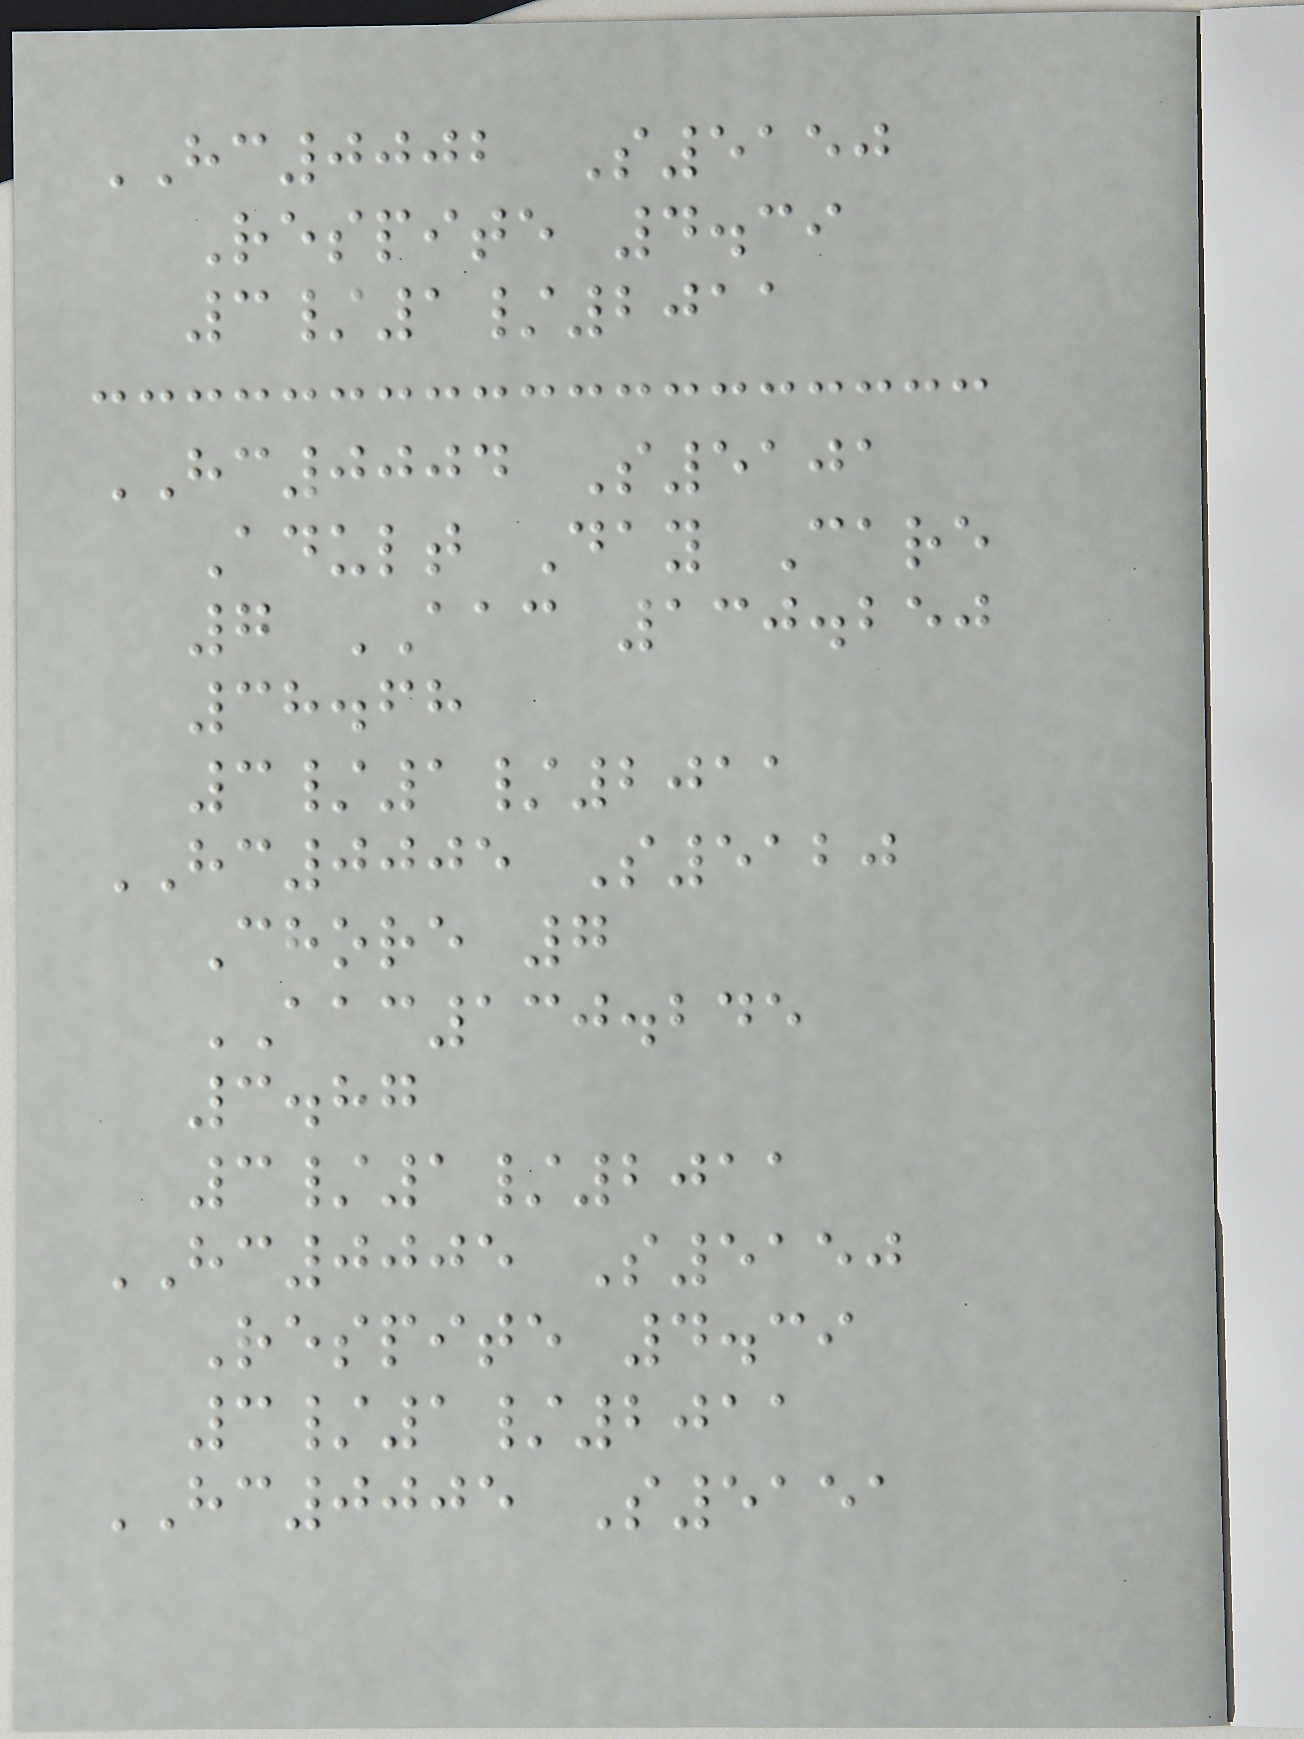HC0002 S5150
Respite 4.39
3/1/2011
HC0004 S5101
Adult Day Care
7 AAC 130.250
38.68
3/1/2011
HC0005 S5120
Chore 7
AAC130.245
3.87
3/1/2011
HC0005 S5150
Respite 4.39
3/1/2011
HC0005 S5151
